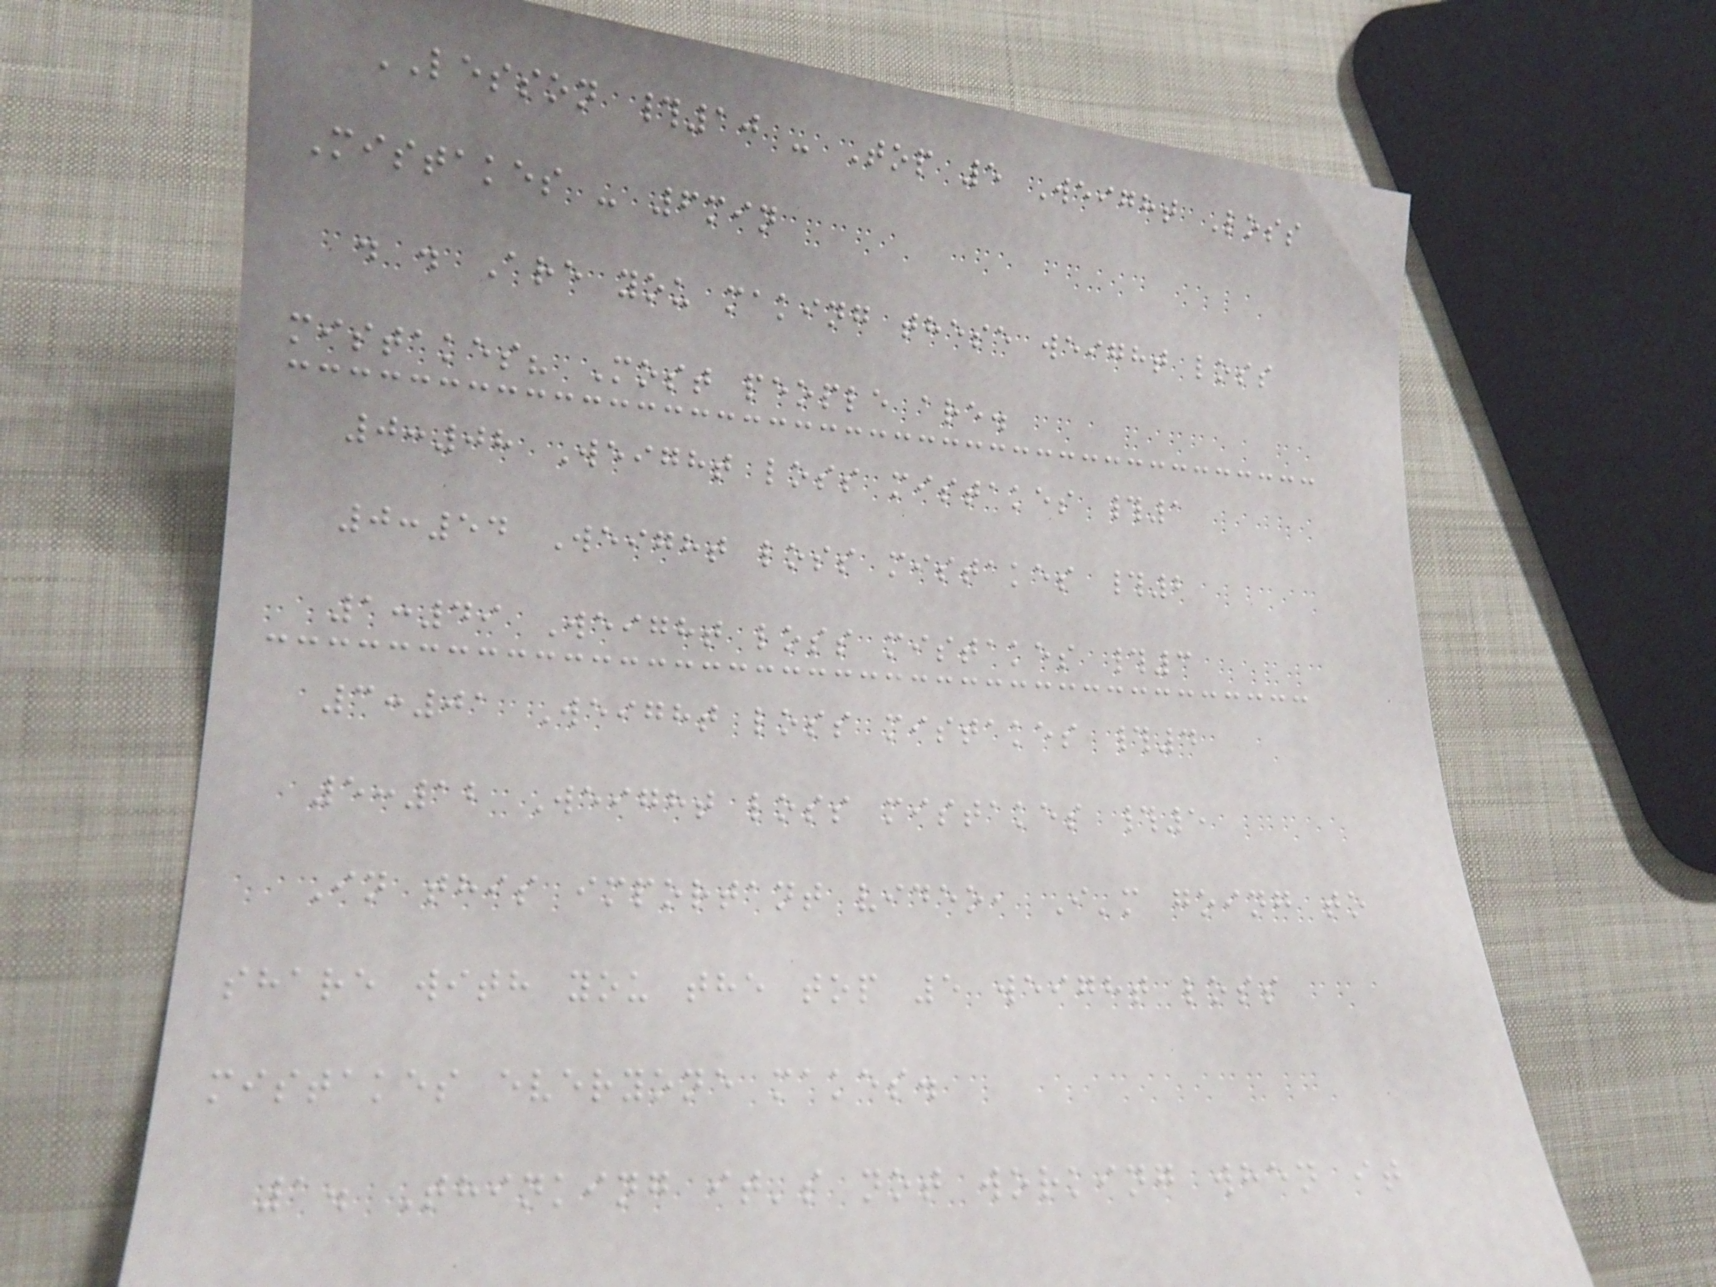LESSON #10 - Top 5 Weight Loss
Mistakes - 6min
. . Are you making these weight loss
mistakes? Most people are.
0:08 Weight loss mistakes #1
0:54 Weight loss mistakes #2
1:49 Weight loss mistakes #3
3:01 Weight loss mistakes #4
5:12 Weight loss mistakes #5
In this important video, I'm going to
share with you the top 5 weight loss
mistakes everyone makes.
1. Thinking it's not working when it
